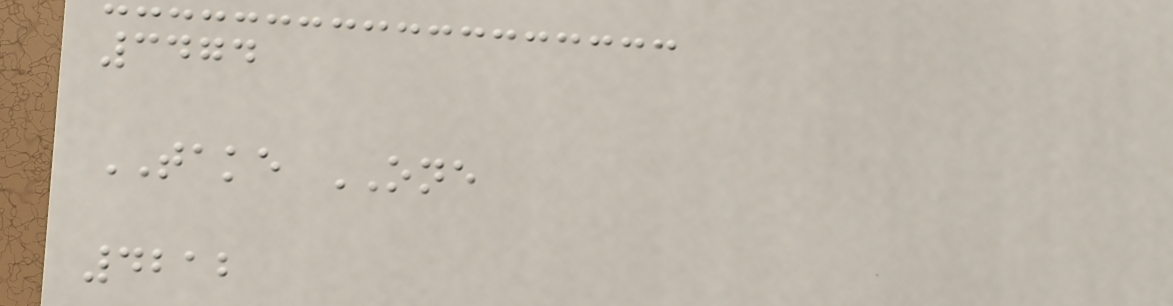3474
TAKE ONE
4212
